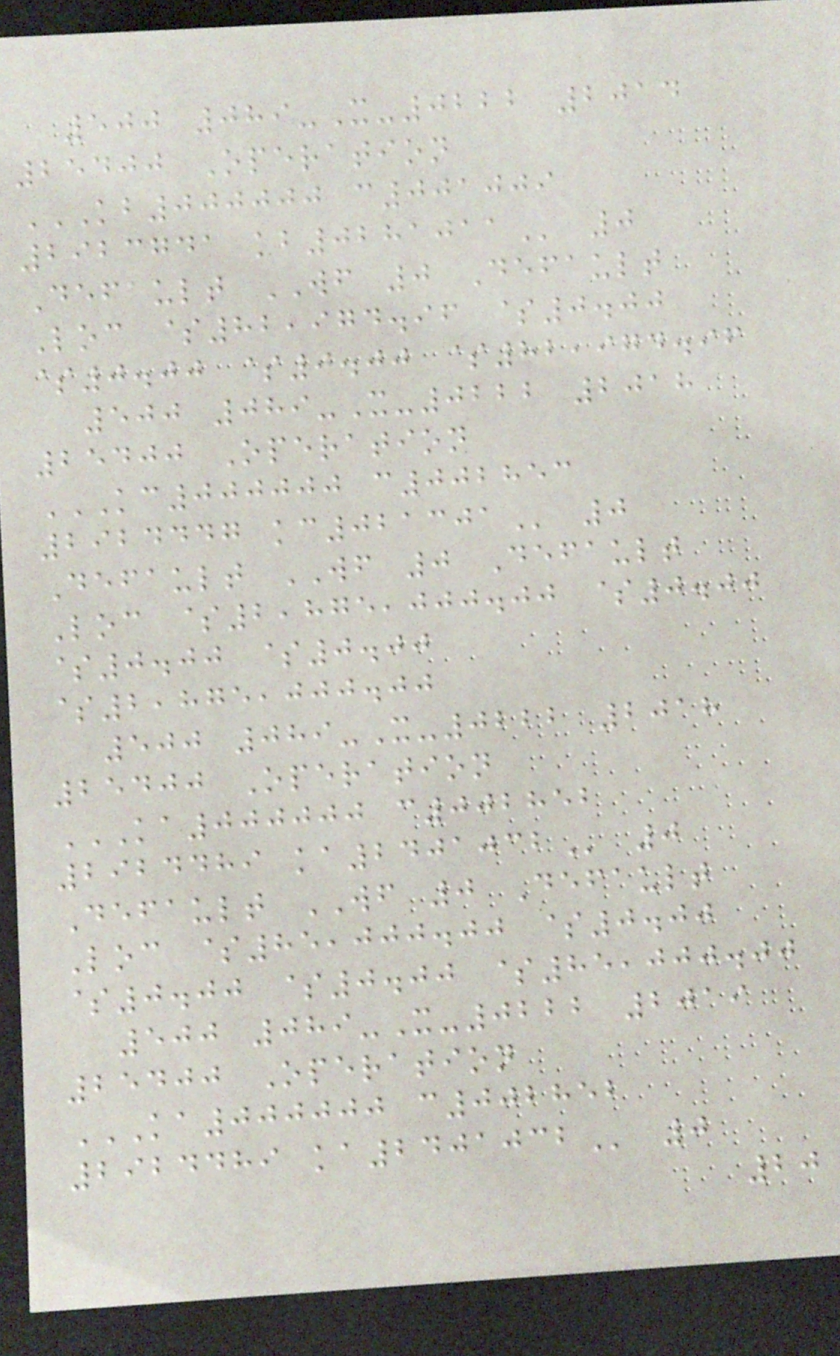500 089-X-0222 2014
25400 Operation
KB000000 C001009
2923741 KB0281011 0
Default WF 0 Default
Loc $82,974.96 $0.00
$0.00 $0.00 $82,974.96
500 089-X-0222 2018
25400 Operation
KC000000 C002853
2924447 KC021301 0
Default WF 0 Default
Loc $2,875,000.00 $0.00
$0.00 $0.00
$2,875,000.00
500 089-X-0222 2018
25400 Operation
KA000000 C002852
2924489 KA2401032 0
Default WF 0 Default
Loc $85,000.00 $0.00
$0.00 $0.00 $85,000.00
500 089-X-0222 2019
25400 Operation
KA000000 C002852
2924489 KA2401032 0
20
